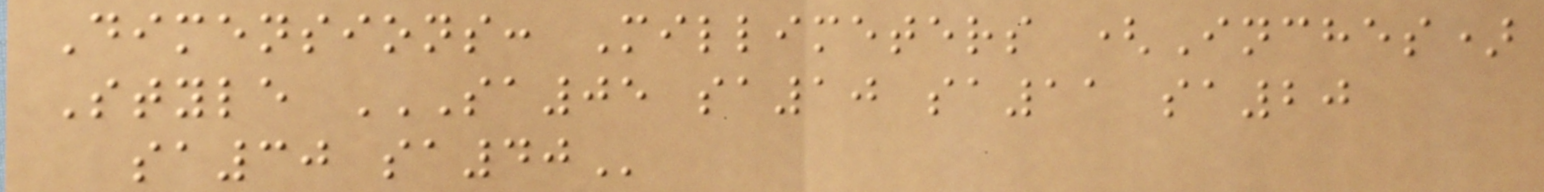Dimensions: Millimeters (Inches)
Style SA05 SA10 SA11 SA20
SA30 SA40
